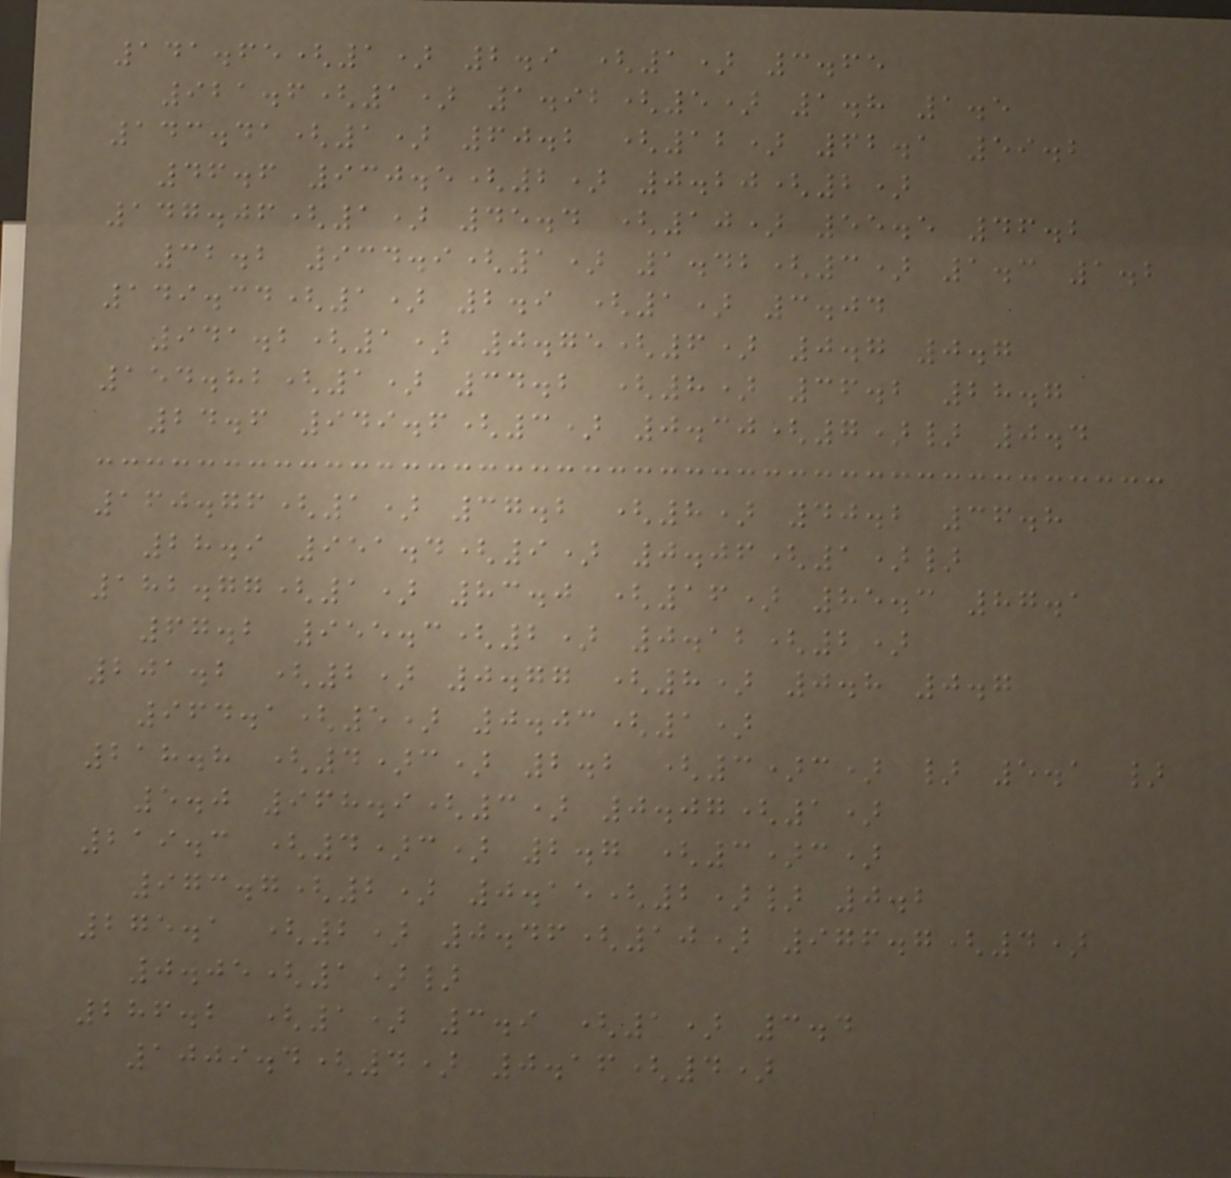141.65(1) 2.9 (1) 3.65
921.6(1) 1.92(5) 1.8 1.5
143.41(1) 60.2 (12) 62.1 59.2
46.6 930.5(2) 0.20(2)
147.06(1) 45.4 (10) 55.5 46.2
32.2 934.9(1) 1.42(3) 1.3 1.2
149.34(1) 2.9 (1) 3.04
941.2(1) 0.75(6) 0.7 0.7
154.82(1) 34.2 (8) 36.2 28.7
24.6 949.6(3) 0.30(7)} 0.4
160.76(1) 37.2 (8) 40.2 36.8
28.9 951.4(9) 0.06(1)}
182.77(1) 83.0 (16) 85.3 87.1
67.2 955.3(2) 0.12(2)
201.2 (2) 0.77 (8) 0.8 0.7
964.1(5) 0.03(1)
218.8 (4)c) 2.2 (3)c) } 5.1 }
5.0 968.9(3) 0.07(1)
219.3 (4)c) 2.7 (3)c)
973.7(2) 0.15(2)} 0.2
275.1 (2) 0.46(10) 976.7(4)
0.05(1)}
286.2 (1) 3.9 (1) 3.4
1009.4(4) 0.16(4)
